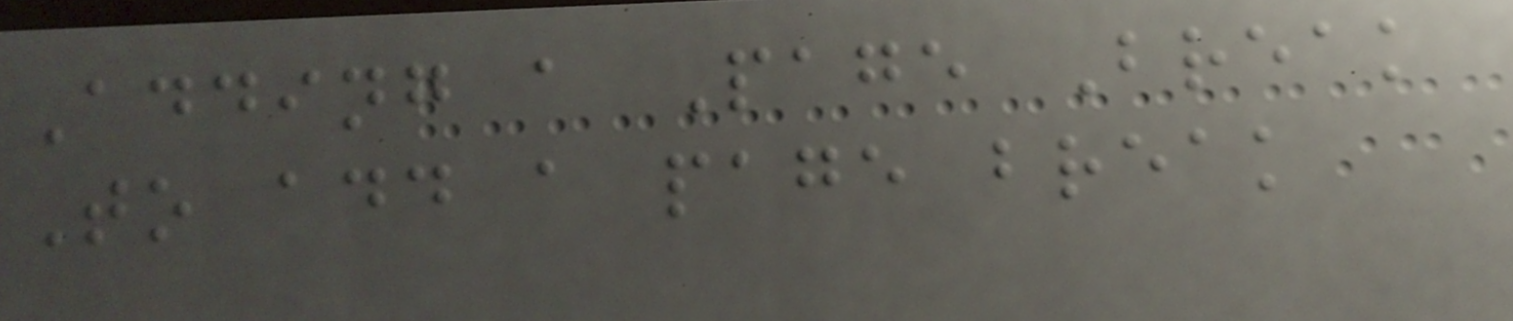Adding a Page Break
To add a page break
